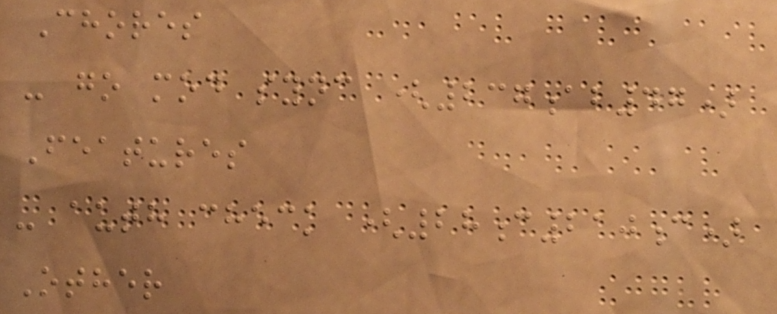Chores
- go mod sync (237ab47)
Features
- auth check (28c210c)
Other
